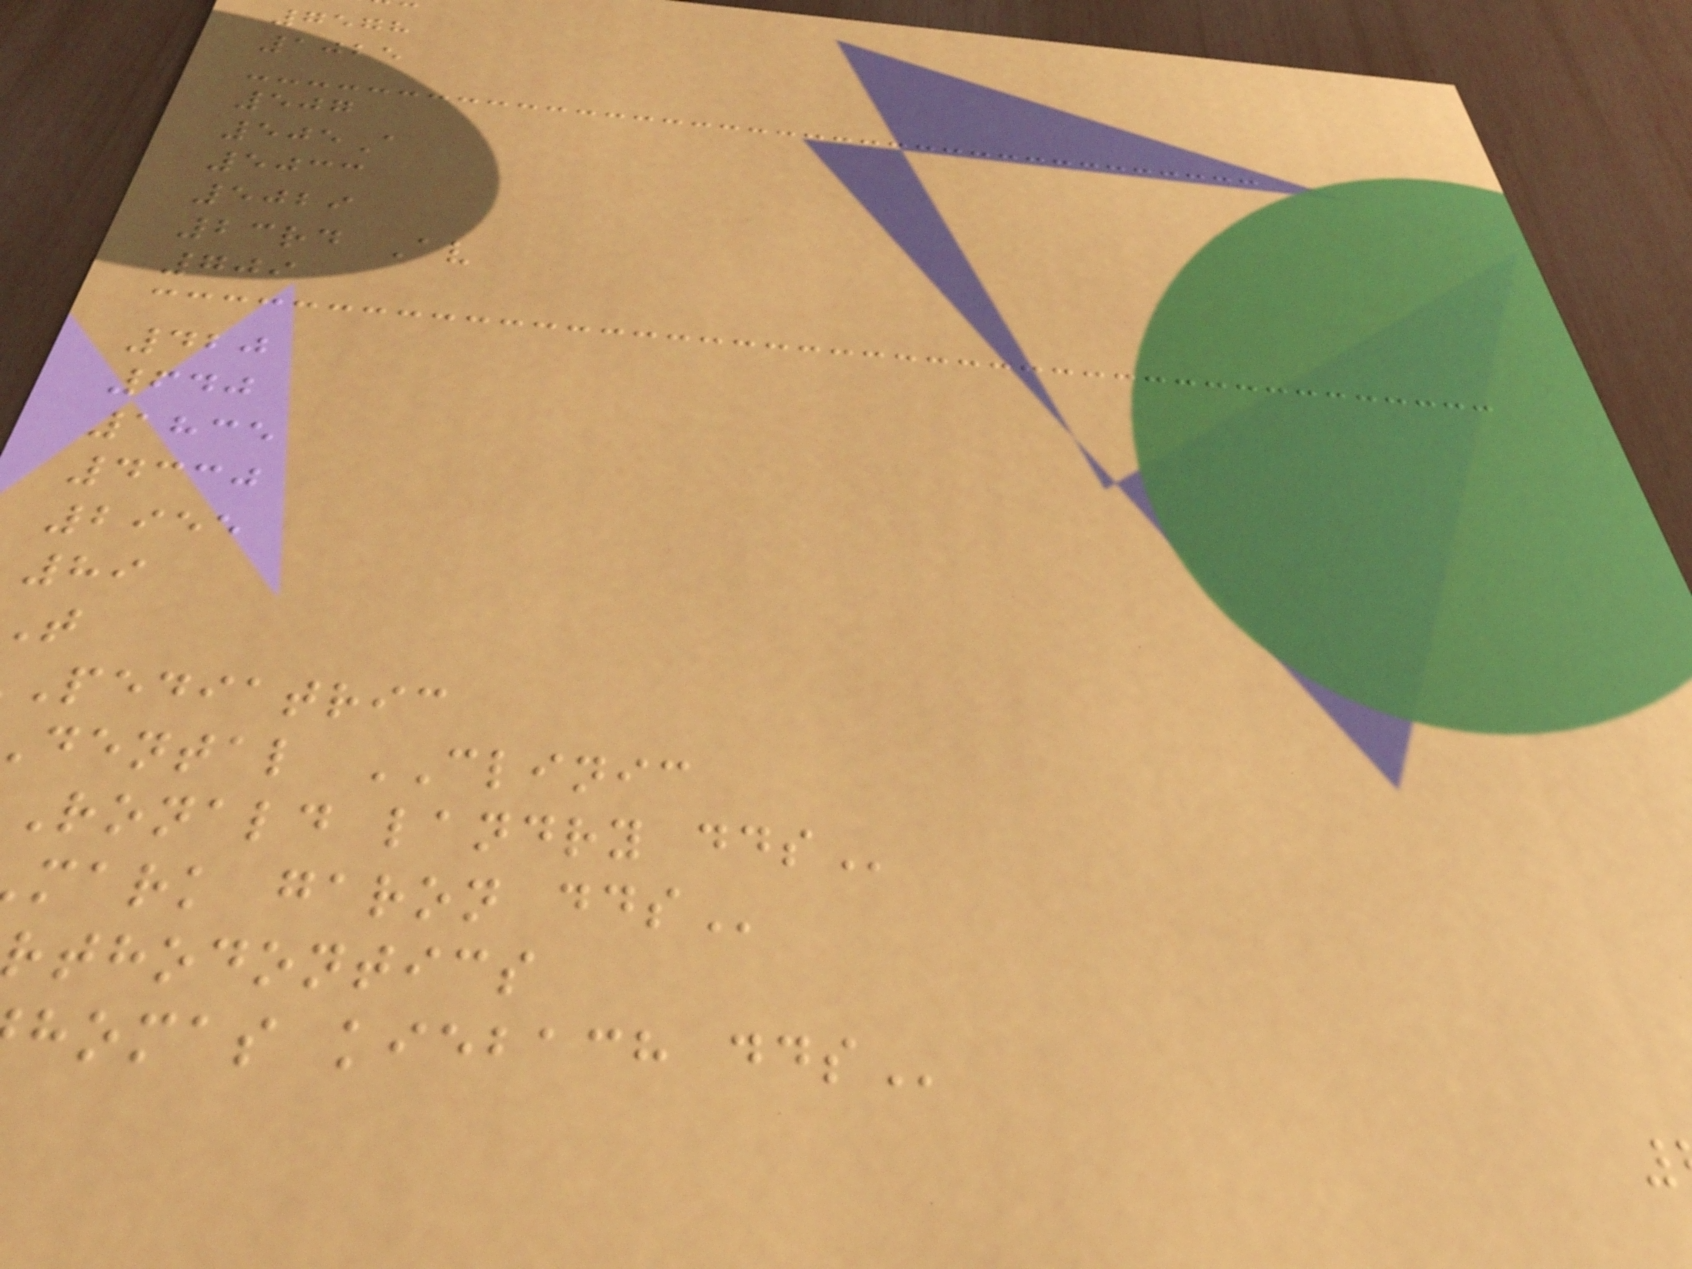7578
1025
507
505A
5033
5029
23rd Av
709
420
640
1835
4330
2955
89
pediatric
dental CLINIC
ronald landry
mark garon
rthodontics
homas kiebach
